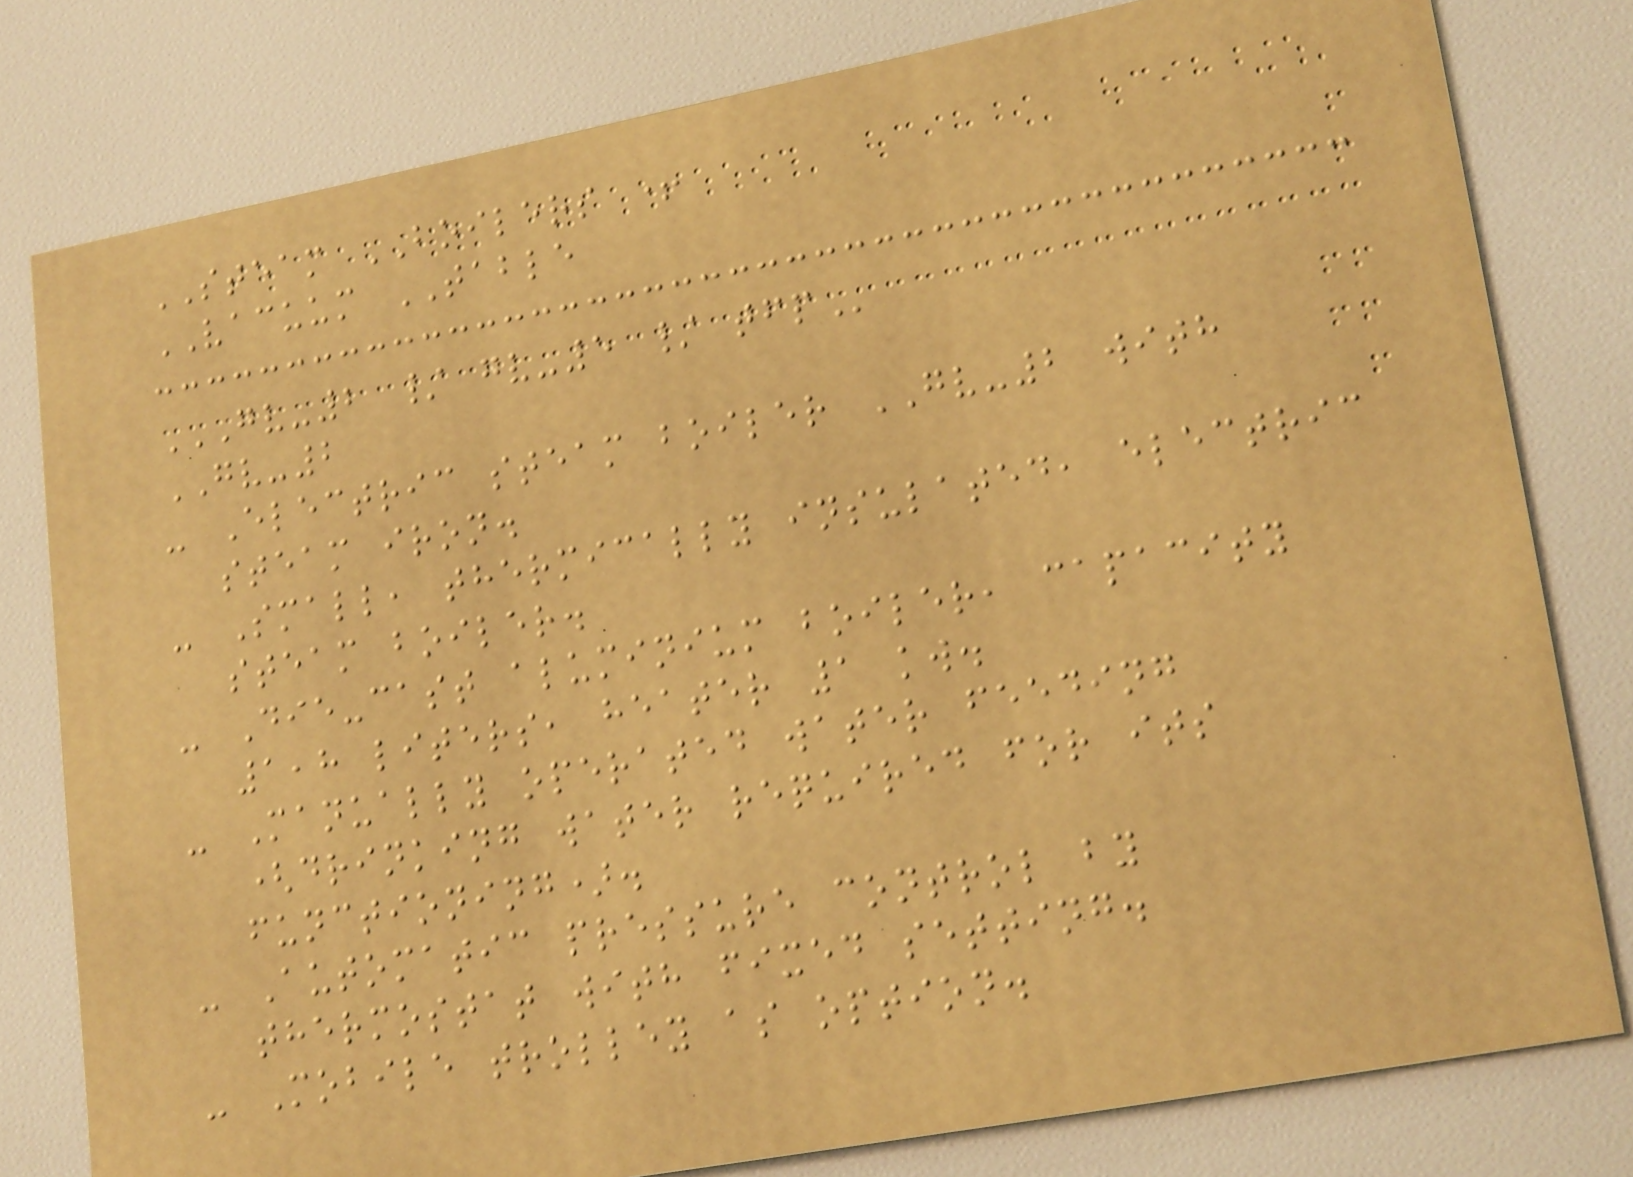STEAM BOILERS +
VACUUM TABLE
GV-2 / GV-5 / TFP
GV-2
- Electric steam boiler GV-2 with
steam iron.
- Small, thermically insulated, electric
steam boiler.
- Die-cast aluminium boiler, capacity
1,8 liters, heater 1 kw.
- Manually operated water feeding
(drinking water required for its
functioning).
- Automatic pressure control by
thermostat with fixed setting.
- Mobile trolley as option.
